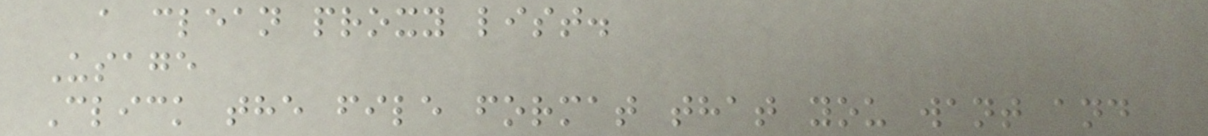a clean proxy list.
Usage
Click the file format that you want and
